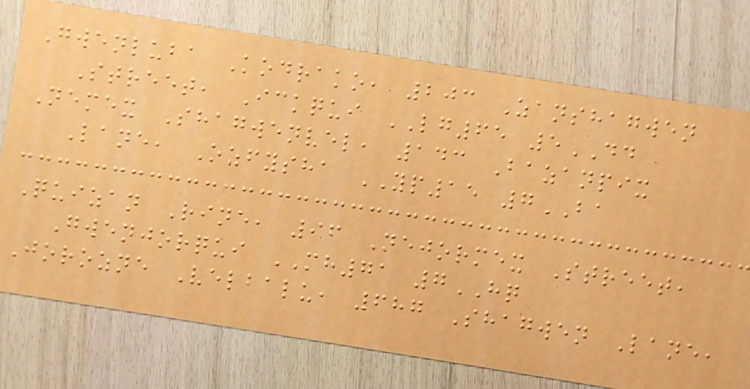Gwenluba Kodrako, 203 Zanshagwen
Street, Ickqui LG65 5DD
Nemex Shagwenvel, 143 Bazanpix
Lane, Ozfysha YP15 7BA
Quizan Rine, 96 Nejormex Street,
Gwenjorqui MH71 7HQ
Jorozne Velbalu, 687 Shagwen Lane,
